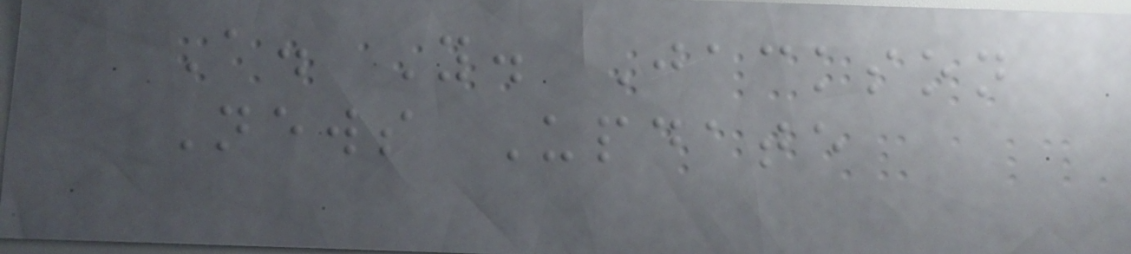A. Y. Jackson
News Update
